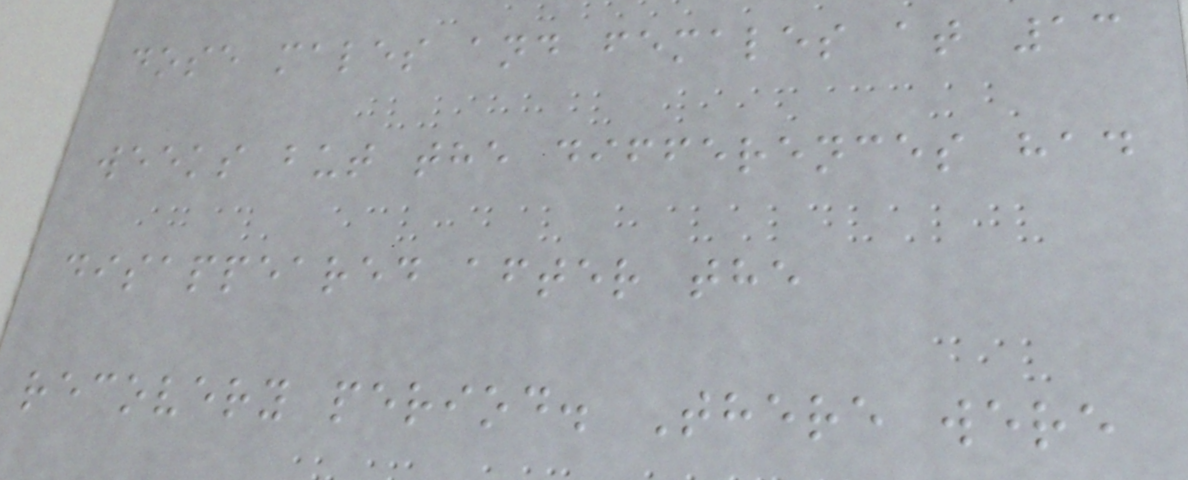dose males and females at 13
weeks but the differences had
disappeared after the
recovery period. There were
